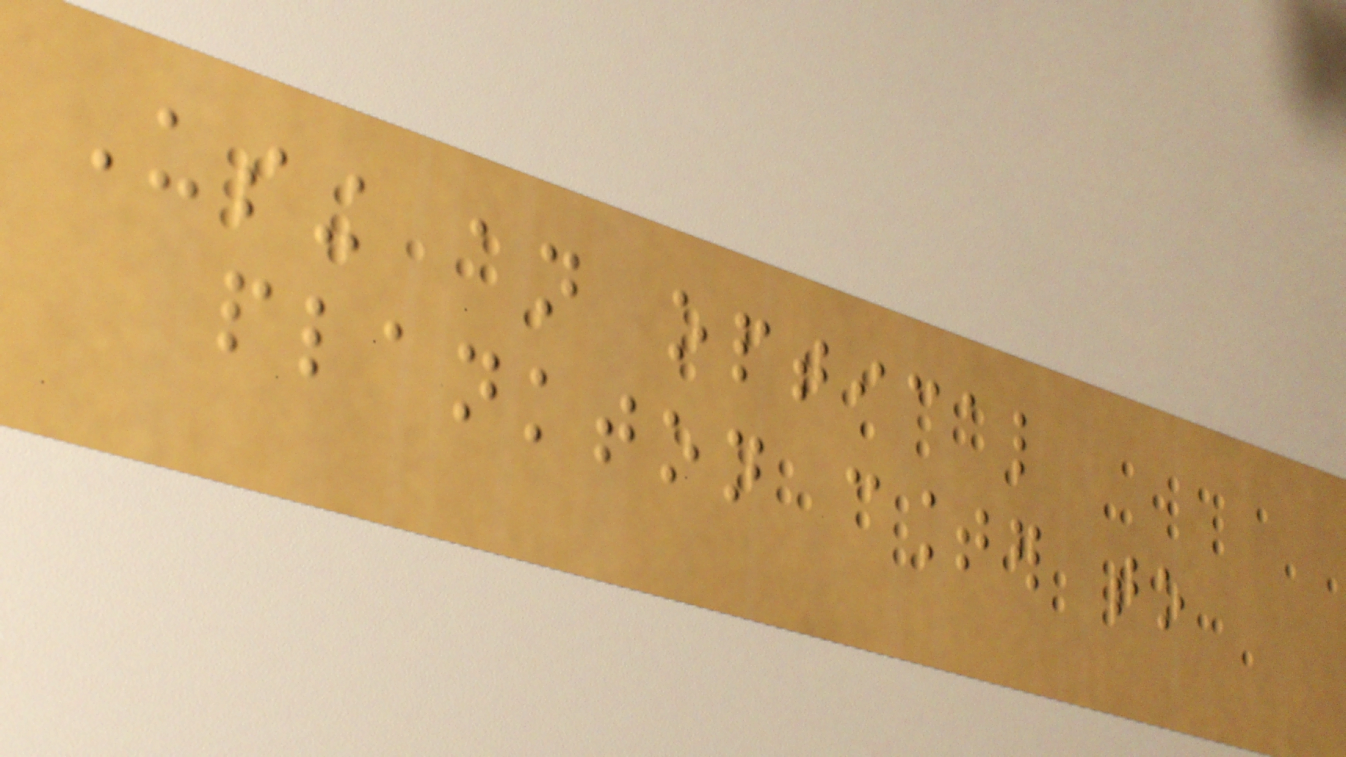Using an optical
plankton counter to
